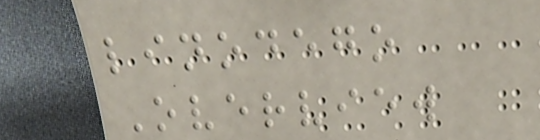linodego
Overview
